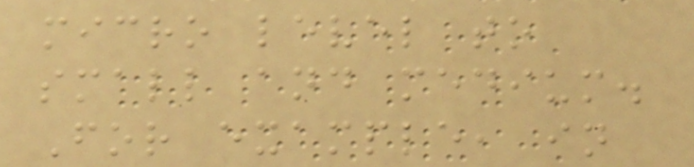micro level to
small and medium.
For example, in
